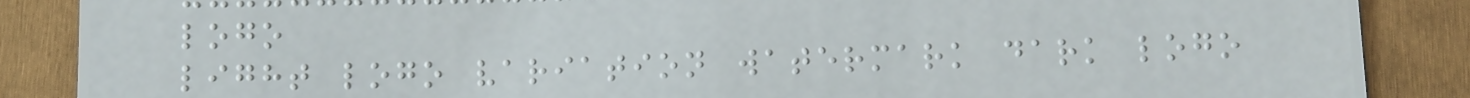logo
light logo variation watermark dark logo
